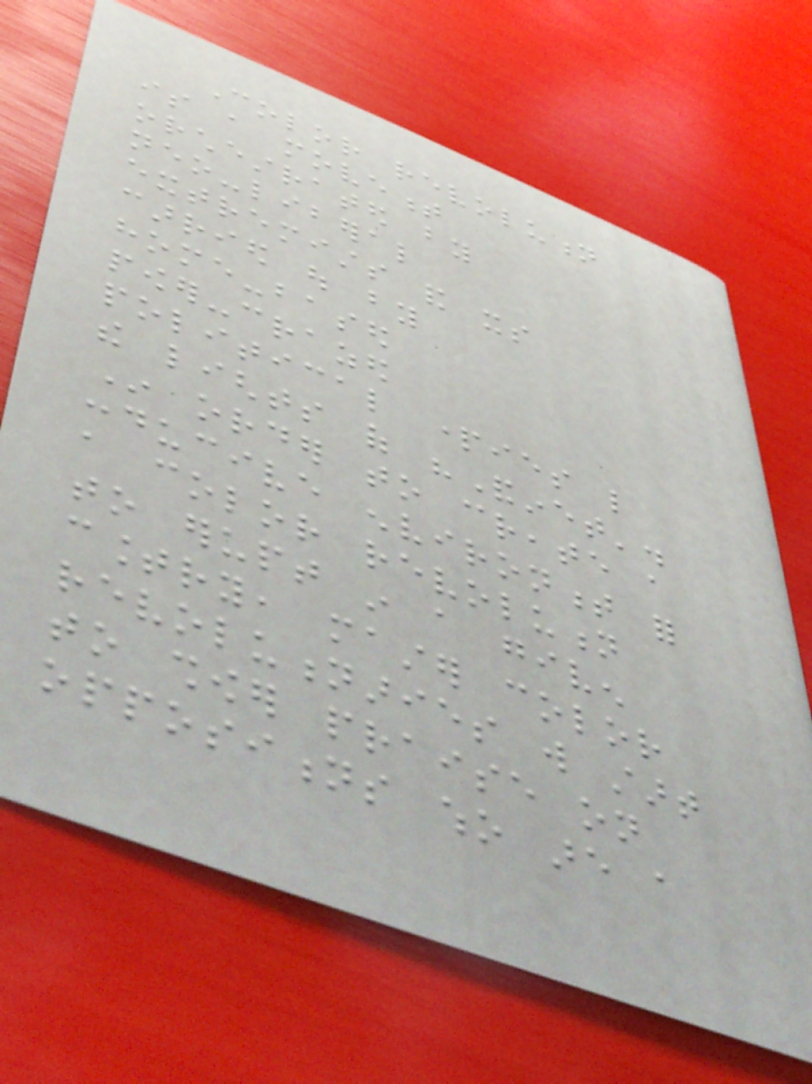Color revolution
is a movement
orchestrated by
neo-liberal
extremists and its
carried out by
home-based
power-crazed
political parties like
the lights of "Andinet'.
In order to create a
conducive environment for
a color revolution
to erupt in a given
country, master color
revolutionaries will start
to shower praise on
oppositions who are a
